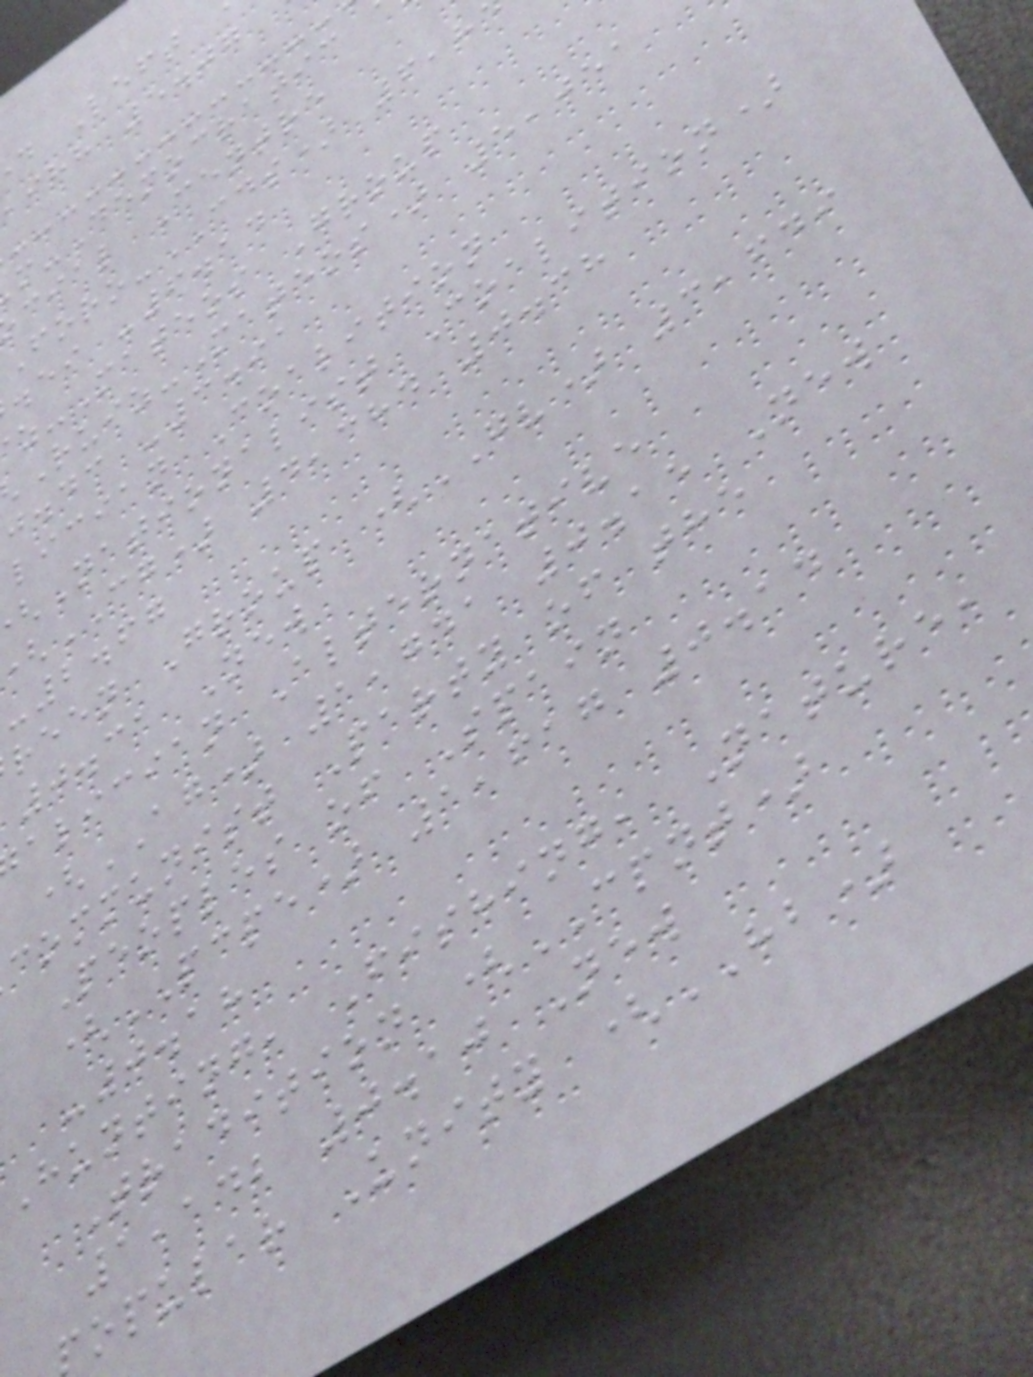d Left
ihh 5.07
m-Democratic
cial Centre
Foro-CDS) 6,8
.ei -6.14
z-Mateos Group
Ruiz-Mateos) 5,051
j.dc -3.91
lician Coalition
Nationalist Coalition)
CG) 4,384 0.38
-2.67
reen Group (GV) 3,649
0.31 New
alician Alternative
(AG) 1,741 0.15 New
communist Party of the
Peoples of Spain
(PCPE) 1,617 0.14
-0.18
Hunting, Fishing, Nature,
Tradition (CPNT)
1,142 0.10 New
opular Unity (HB)
